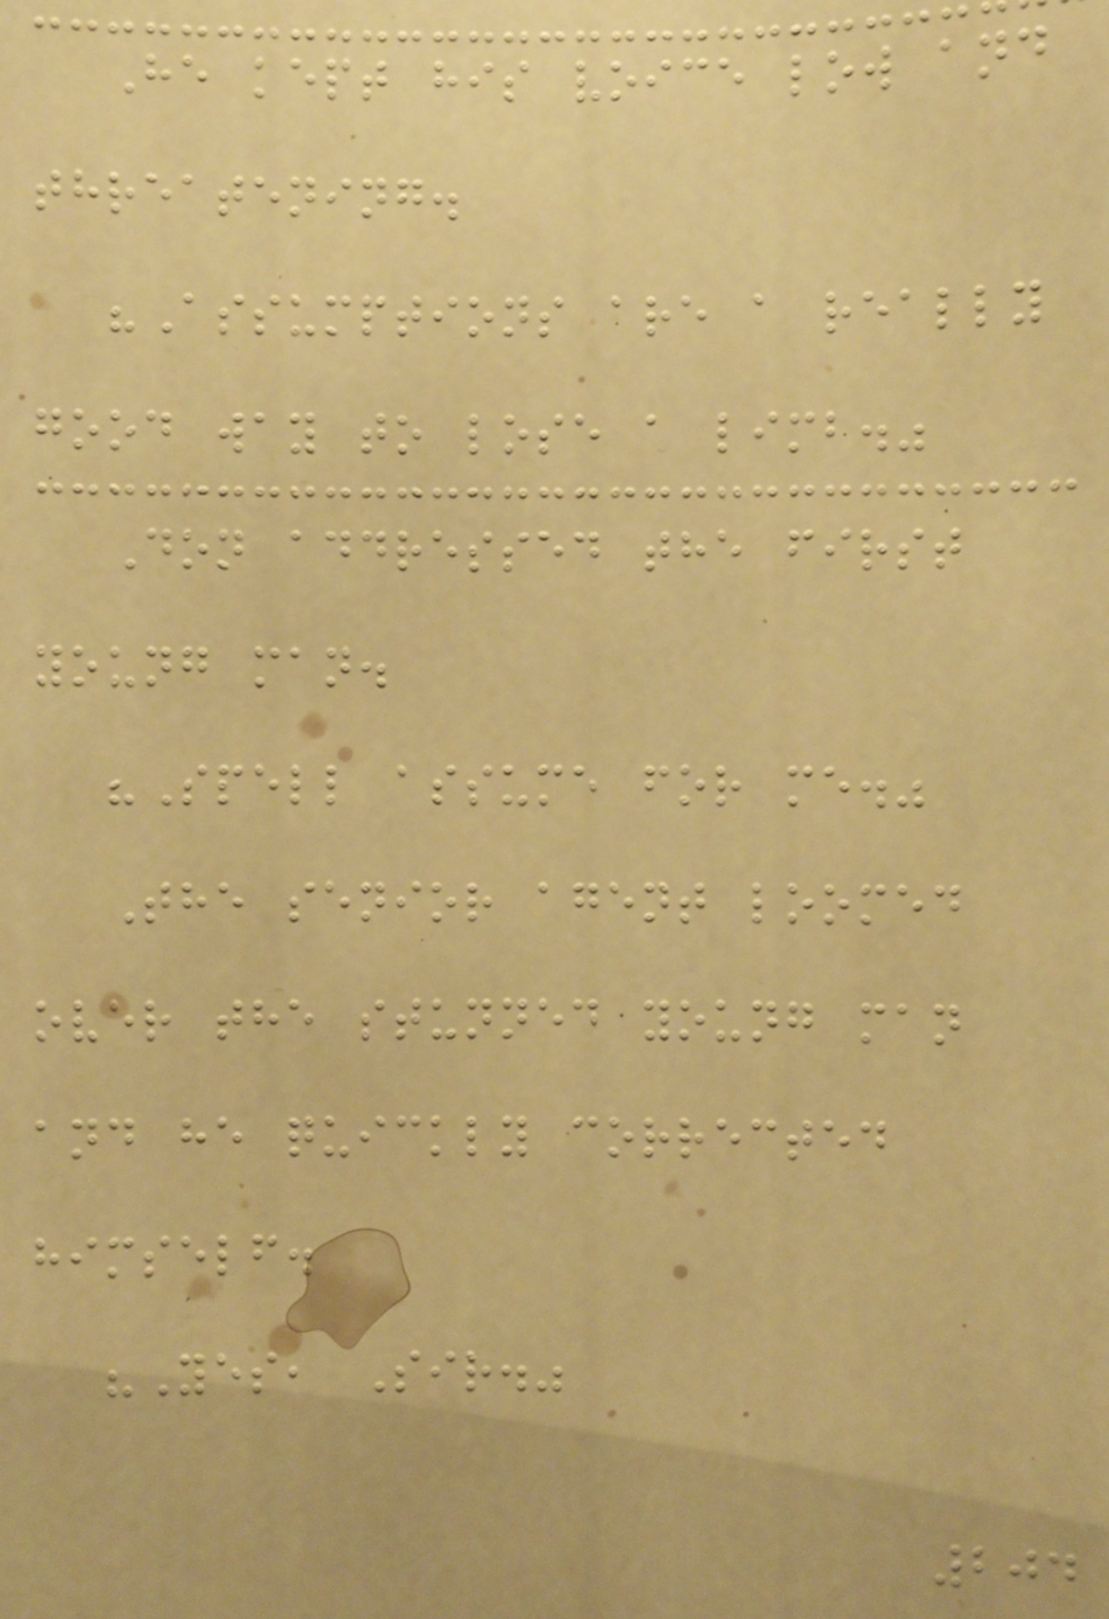He kept his voice low and
threatening.
"Assumptions are a really
good way to lose a limb."
Don addressed the first
young man.
"Spell assume for me."
The senior agent loomed
over the stunned young man
and he quickly corrected
himself.
"Yes, Sir."
204
